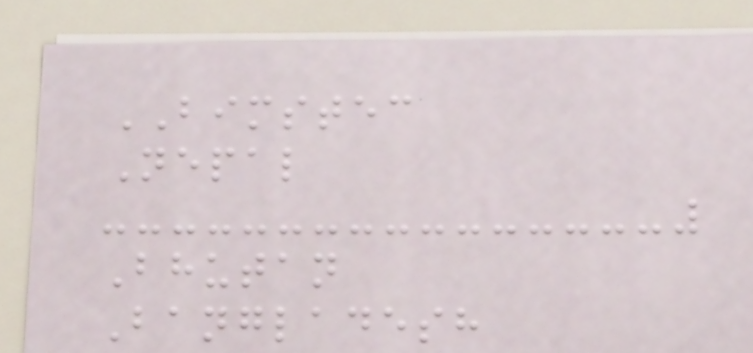BIMSTEC
Nepal
Bhutan
Bangladesh
